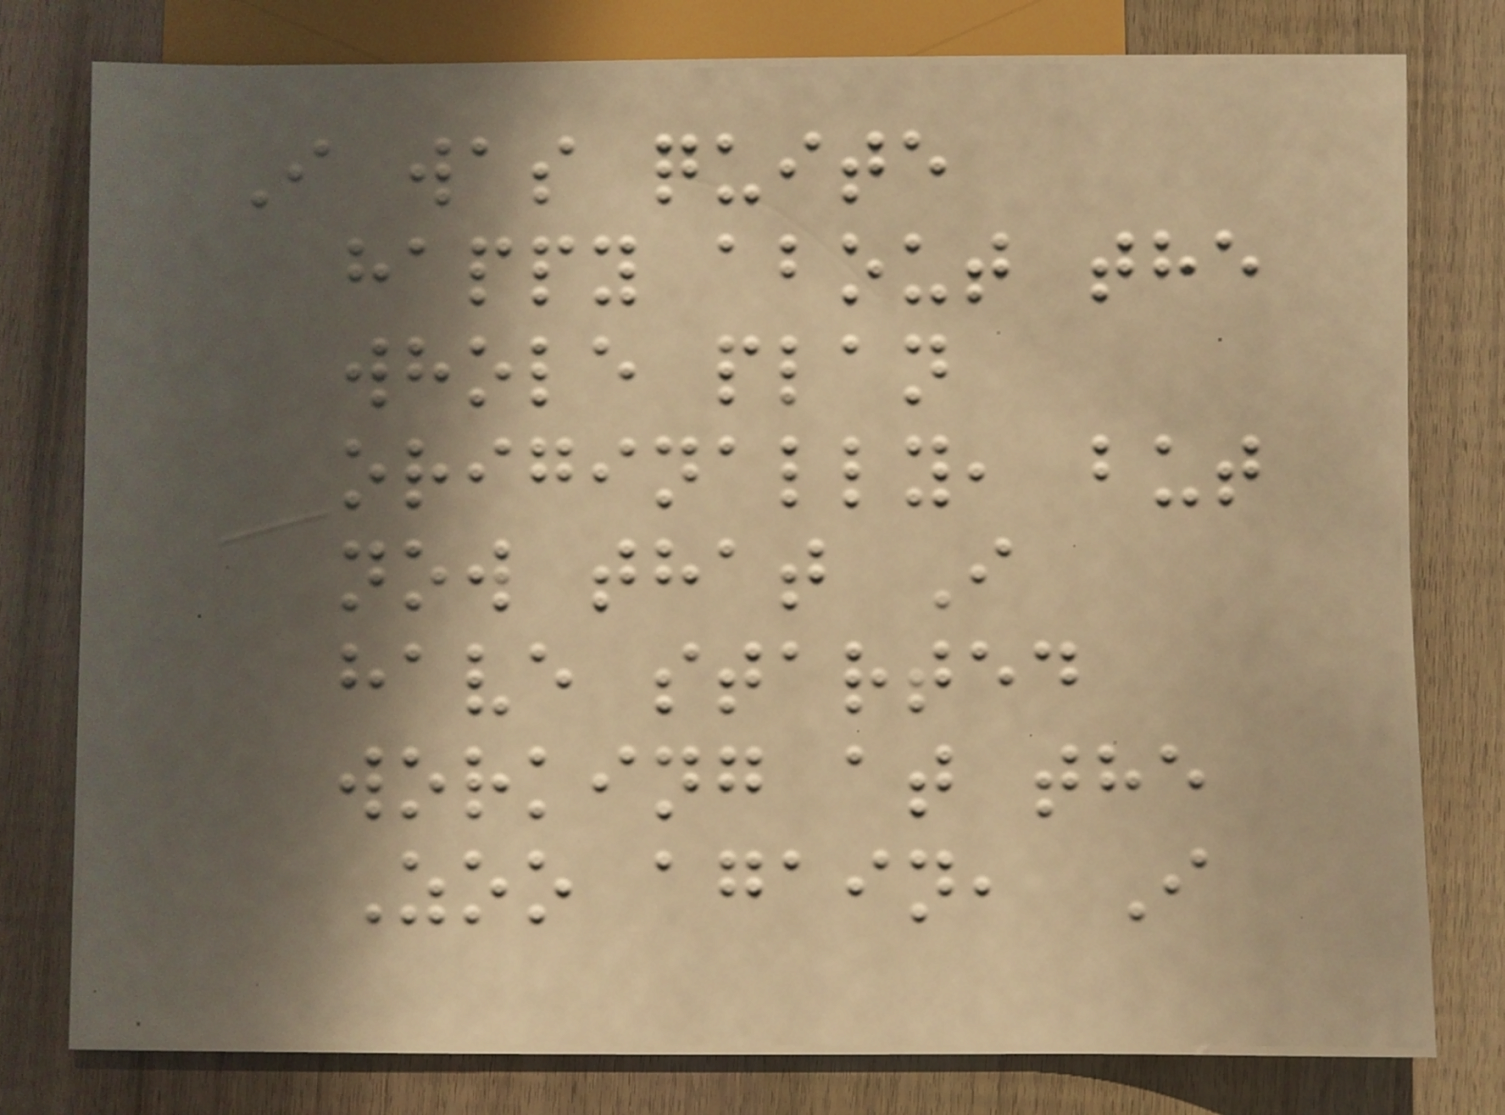I was quite
happy about the
whole plan
originally, but
now that I
have started
working at the
Zoo again, I
